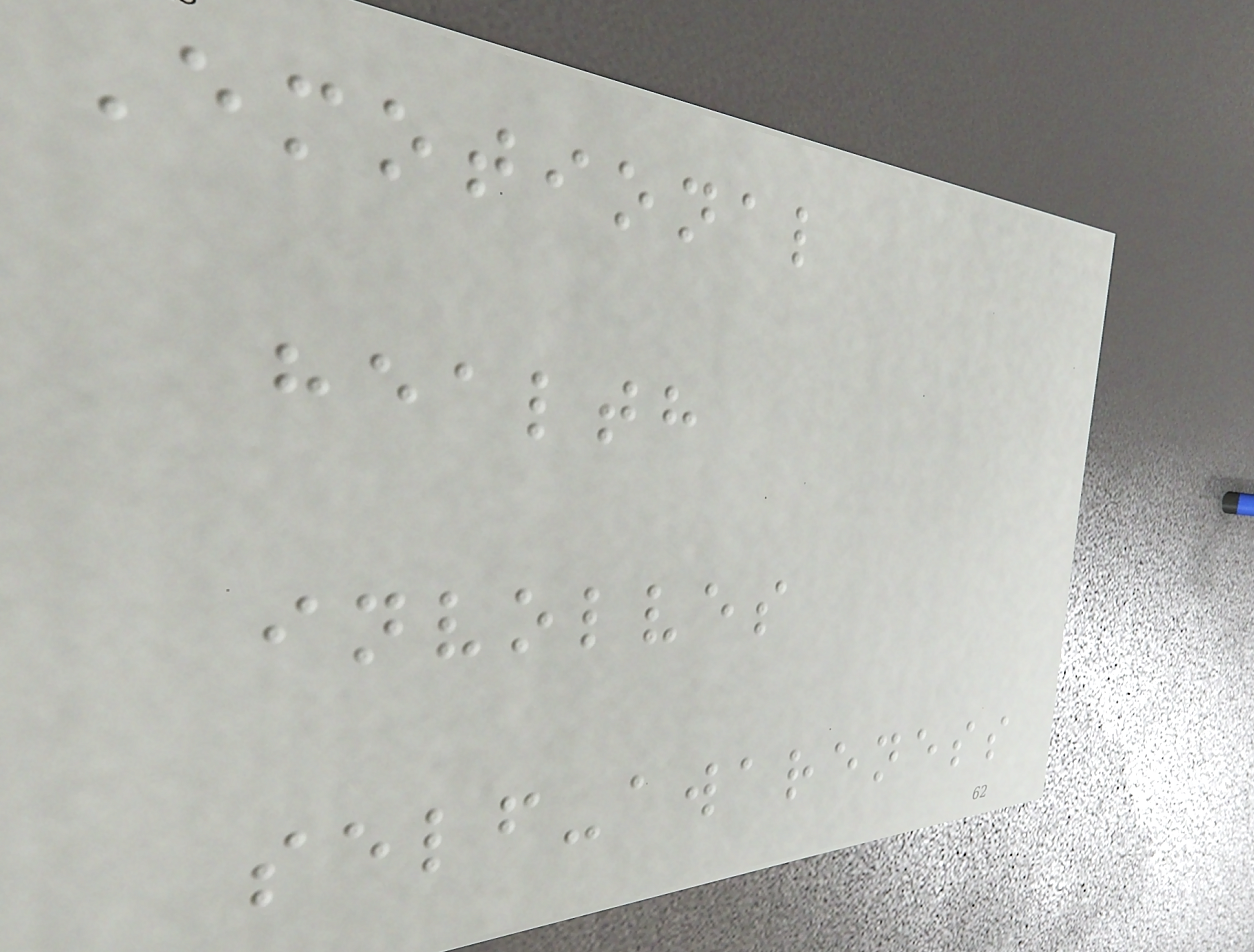Emotional
health
involves
self-awareness
